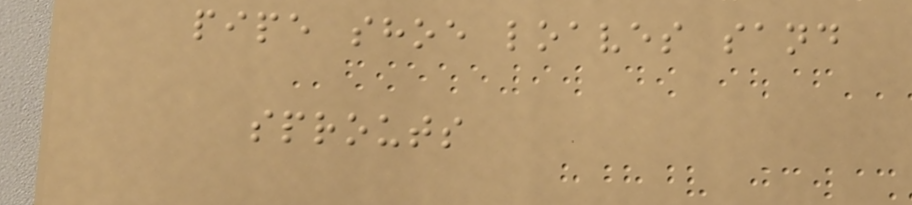pipe shoe loaves sand
sprouts
